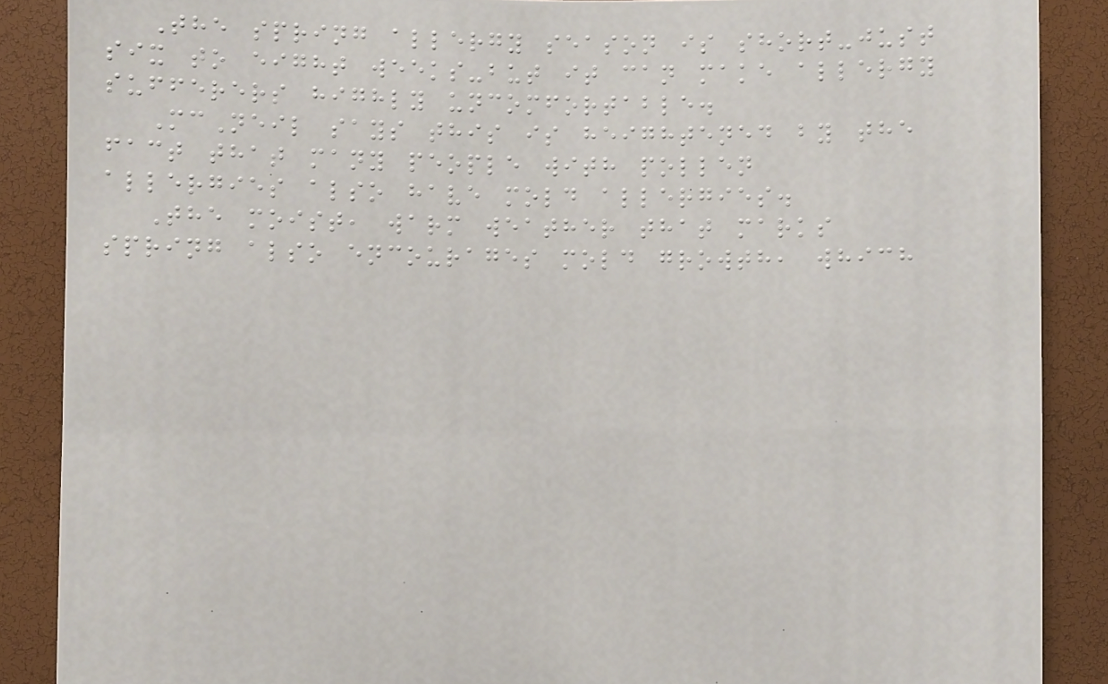The spring allergy season is short-just
six to eight weeks-but it can make allergy
sufferers highly uncomfortable.
McNeil says this is heightened by the
fact that many people with pollen
allergies also have mold allergies.
The moist, warm weather that marks
spring also encourages mold growth, which
